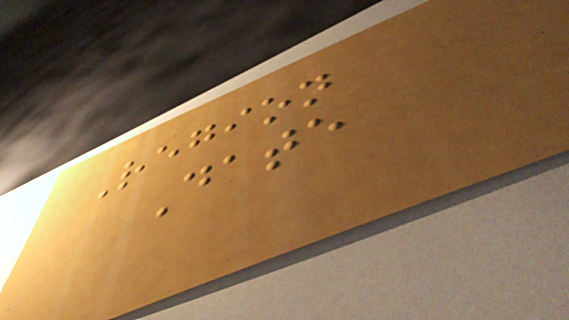Region
Date
